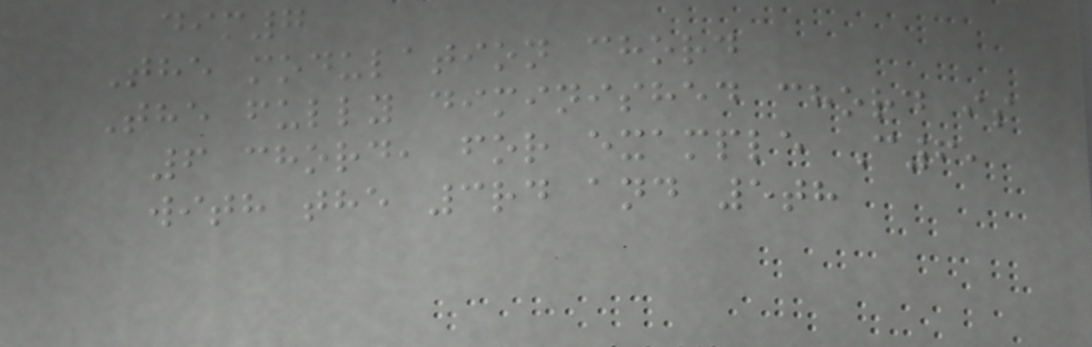dim7
The modulation chord
The fully diminished chord is
6 chord, for example C6,
with the 3rd and 5th
